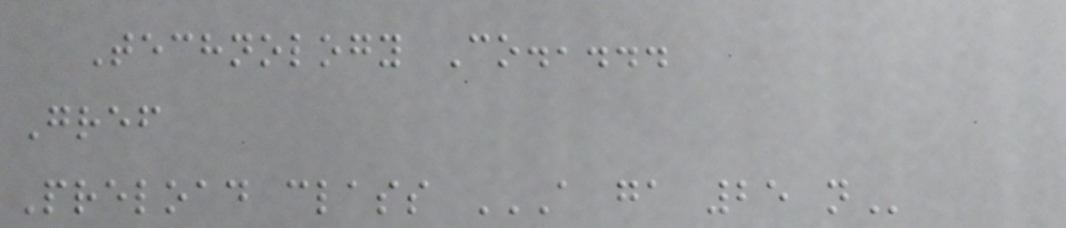Technology Co.,...
Gref
Preload class A GA 25 N
